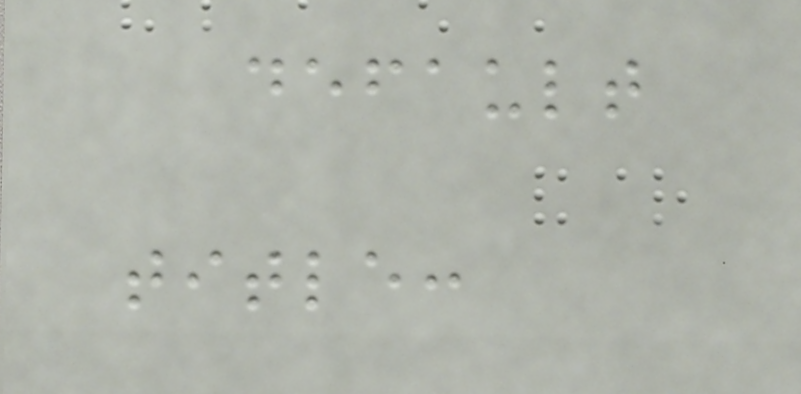default
title:
